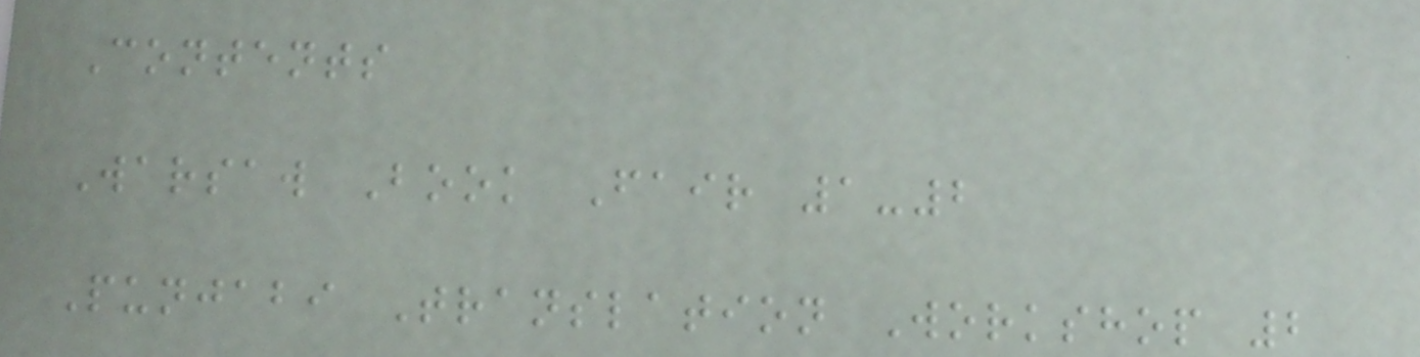Contents
Warsaw Book Fair 1-2
Punjabi Translation Workshop 2
